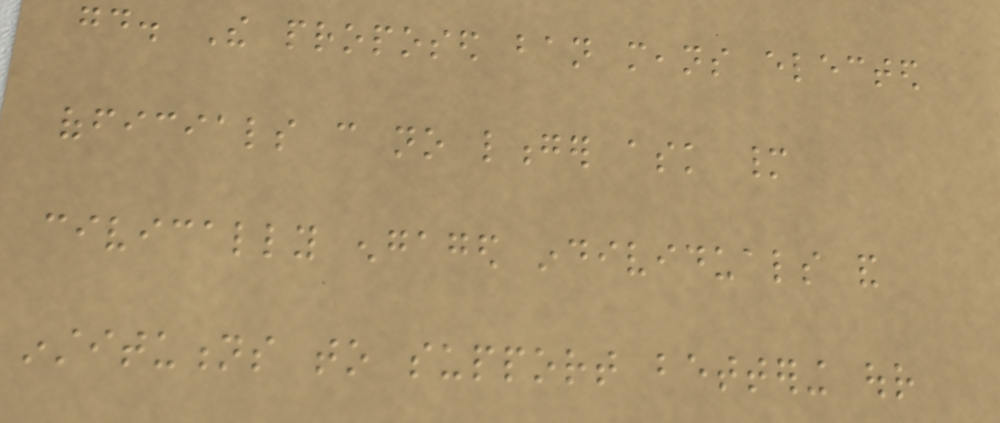good. The proposed ban means elected
officials can no longer ask many
civically engaged individuals and
institutions to support bettering our
